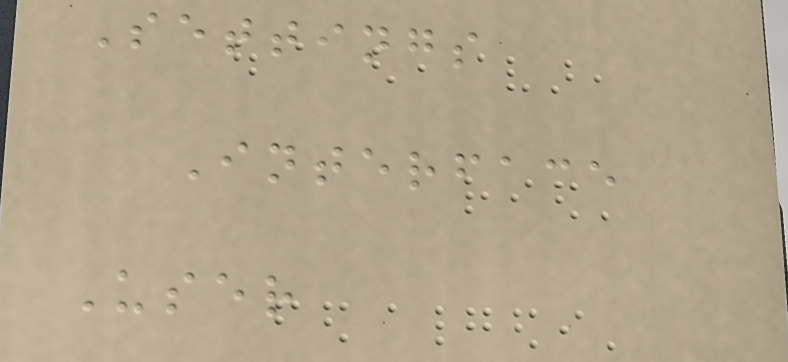Settings
Interface
User
